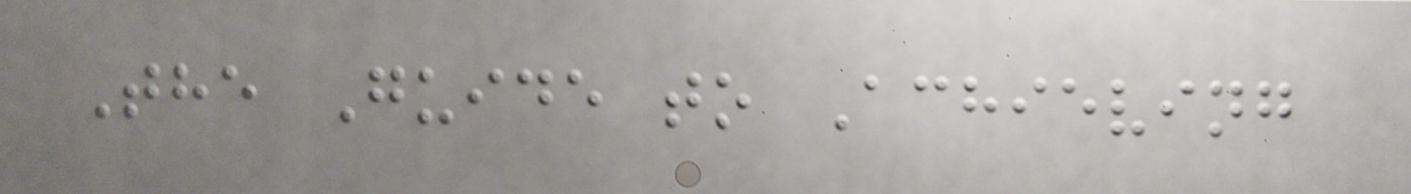The Guide to Achieving
